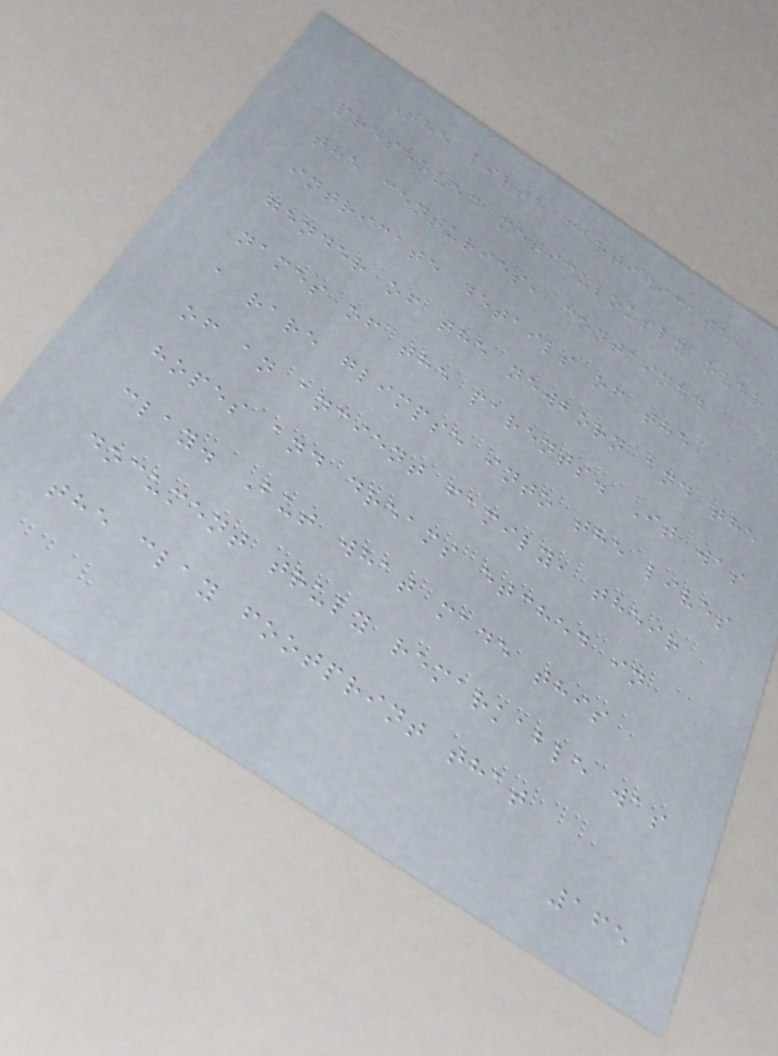The birth certificate,
preserved meticulously over
the centuries, contained
intricate details of the
gender of the newborn and the
names of the parents. It was
a rare glimpse into the lives
of an ancient family, their
hopes and dreams etched in
clay. But what made this
document truly remarkable was
the clay footprint that
165
